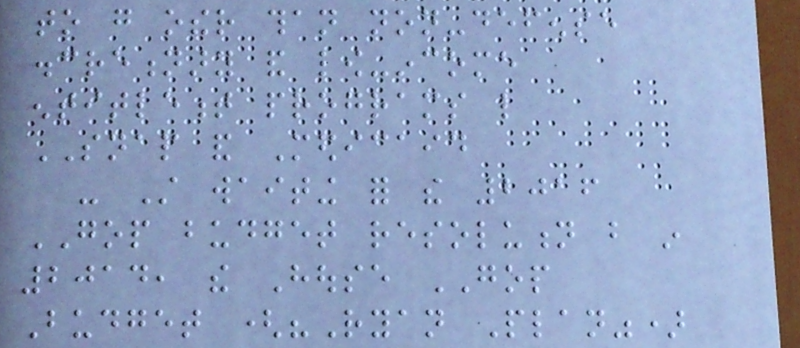to go other than non-defense
discretionary and low-income
entitlement programs like
SNAP and Medicaid
- Still waiting for the 2016
GOP budget resolution but in
2014, the House GOP
Budget ("Ryan Plan")
